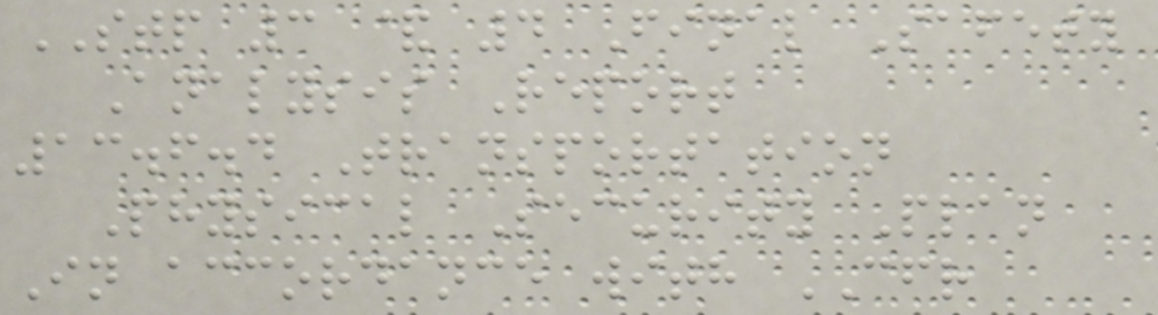STP 3 & 4 Final Safety
Analysis Report
13.6.4 Transportation
Physical Security Plan
In accordance with CFR
